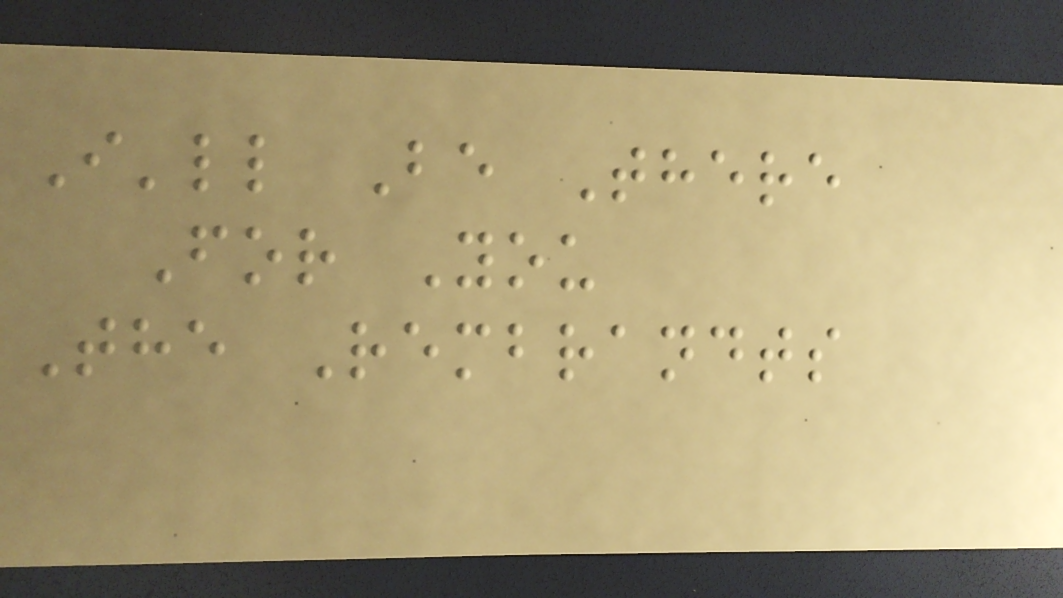I'll Be There
For You
The Rembrandts
